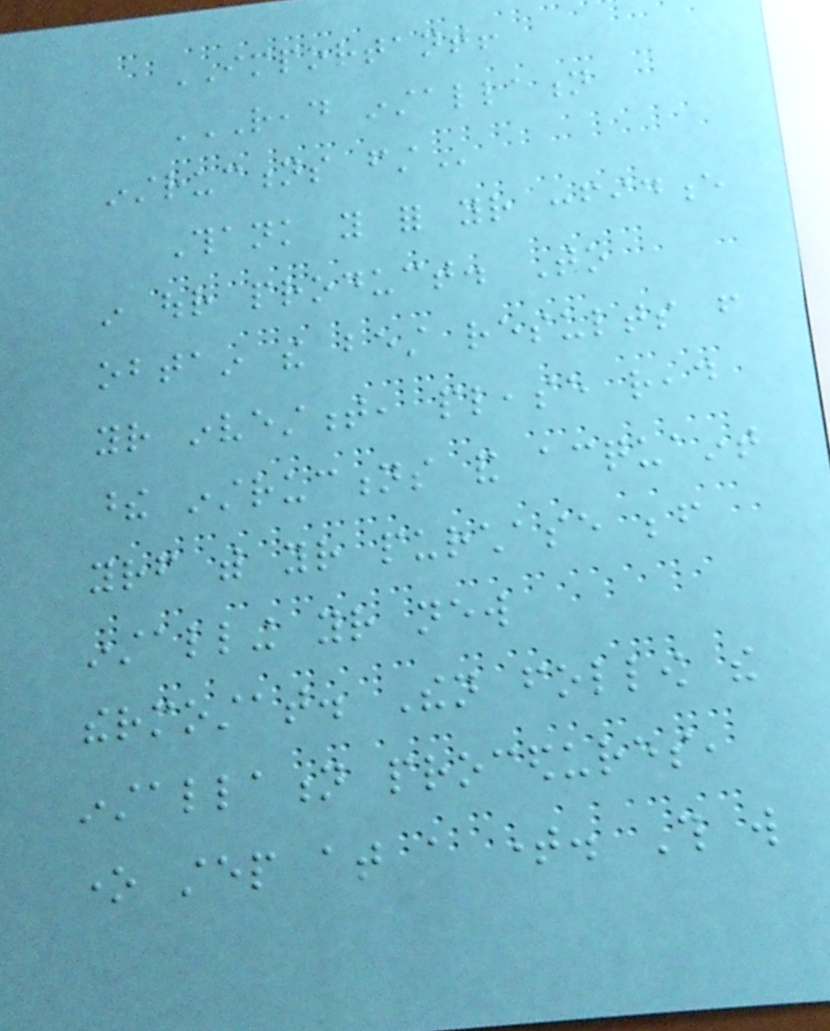IMPORTANT!
READ INSTALLATION
INSTRUCTIONS FIRST
Thank you for your confidence
in our product. To
obtain the best results from
your investment, please read
these instructions and acquaint
yourself with your purchase before
installing your new
thermostat. Then follow the
installation procedures,
one step at a time. This will
